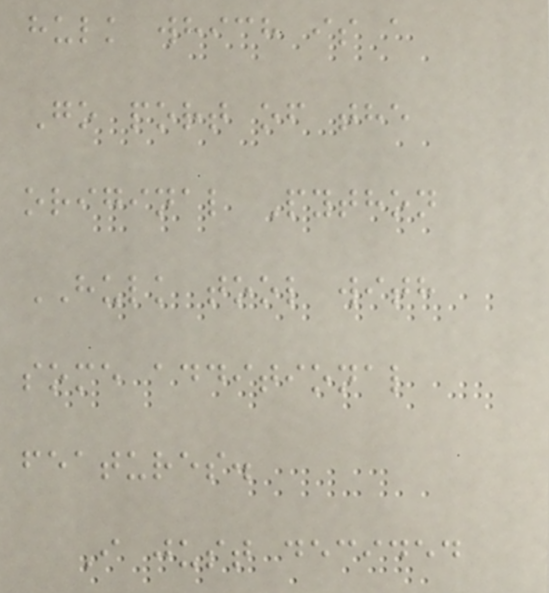hulk which is a
Go port of the
original Python
HULK tool with
some additional
features.
I just decided
